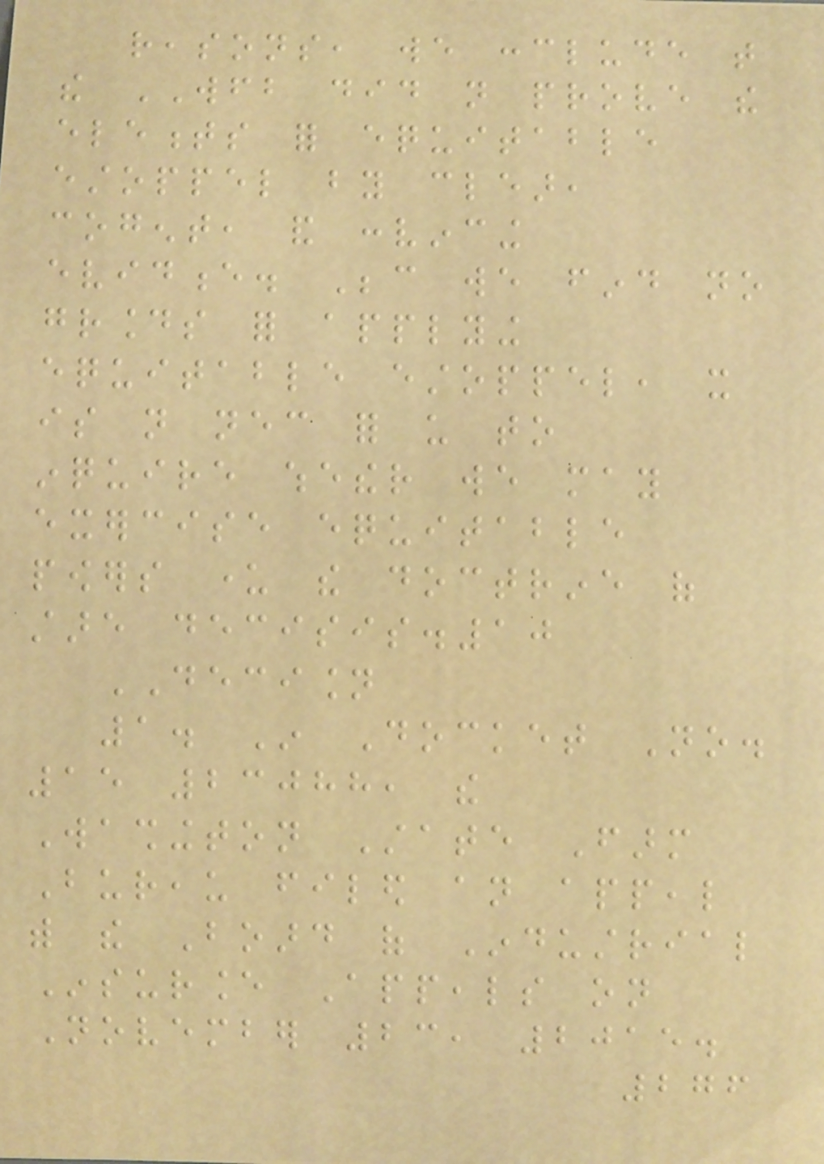reasons, we conclude that
the WFB did not prove the
elements for equitable
estoppel by clear,
cogent, and convincing
evidence. Because we find no
grounds for applying
equitable estoppel, it
is not necessary for us to
inquire whether we may
exercise equitable
powers under the doctrine of
stare decisis.10
DECISION
1. In Docket No.
15 23088, the
Washington State Farm
Bureau filed an appeal
with the Board of Industrial
Insurance Appeals on
November 23, 2015.
276
